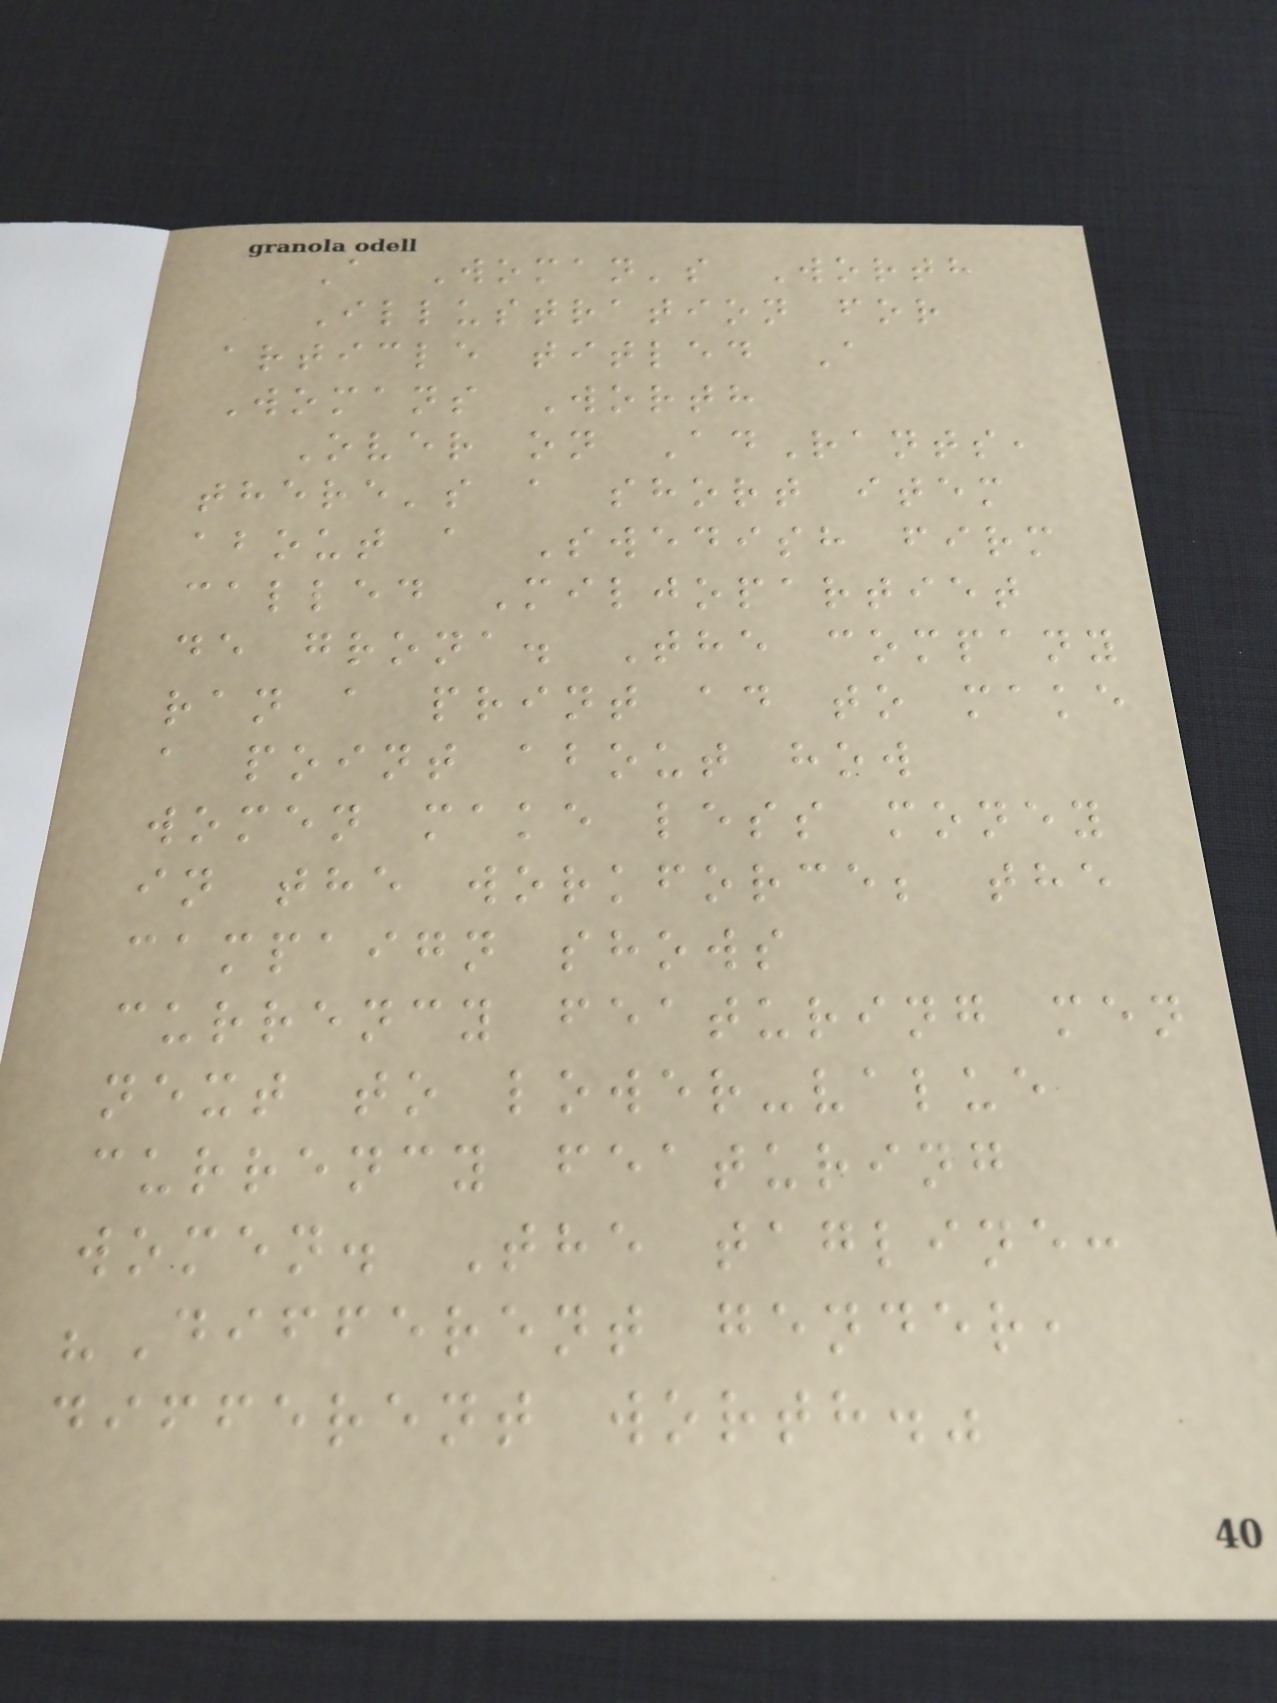A Woman's Worth
Illustration for
article titled A
Womans Worth
Over on AdRants,
there's a short item
about a Swedish firm
called Miljopartiet
de grona. The company
ran a print ad to make
a point about how
women make less money
in the workforce; the
campaign shows
currency featuring men
next to lower-value
currency featuring
women. The tagline:
"Different gender,
different worth."
